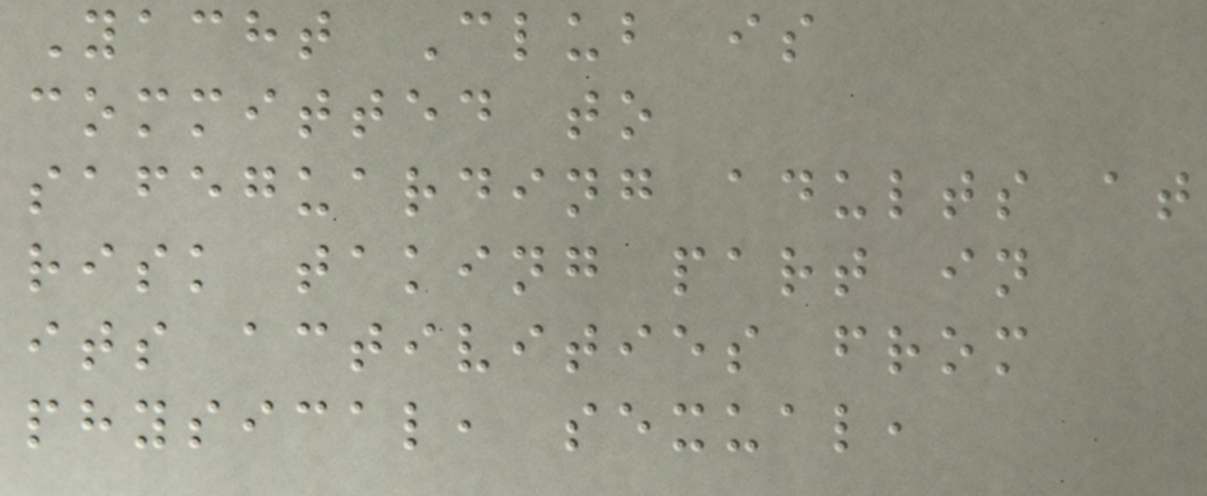Yacht Club is
committed to
safeguarding adults at
risk taking part in
its activities from
physical, sexual,
